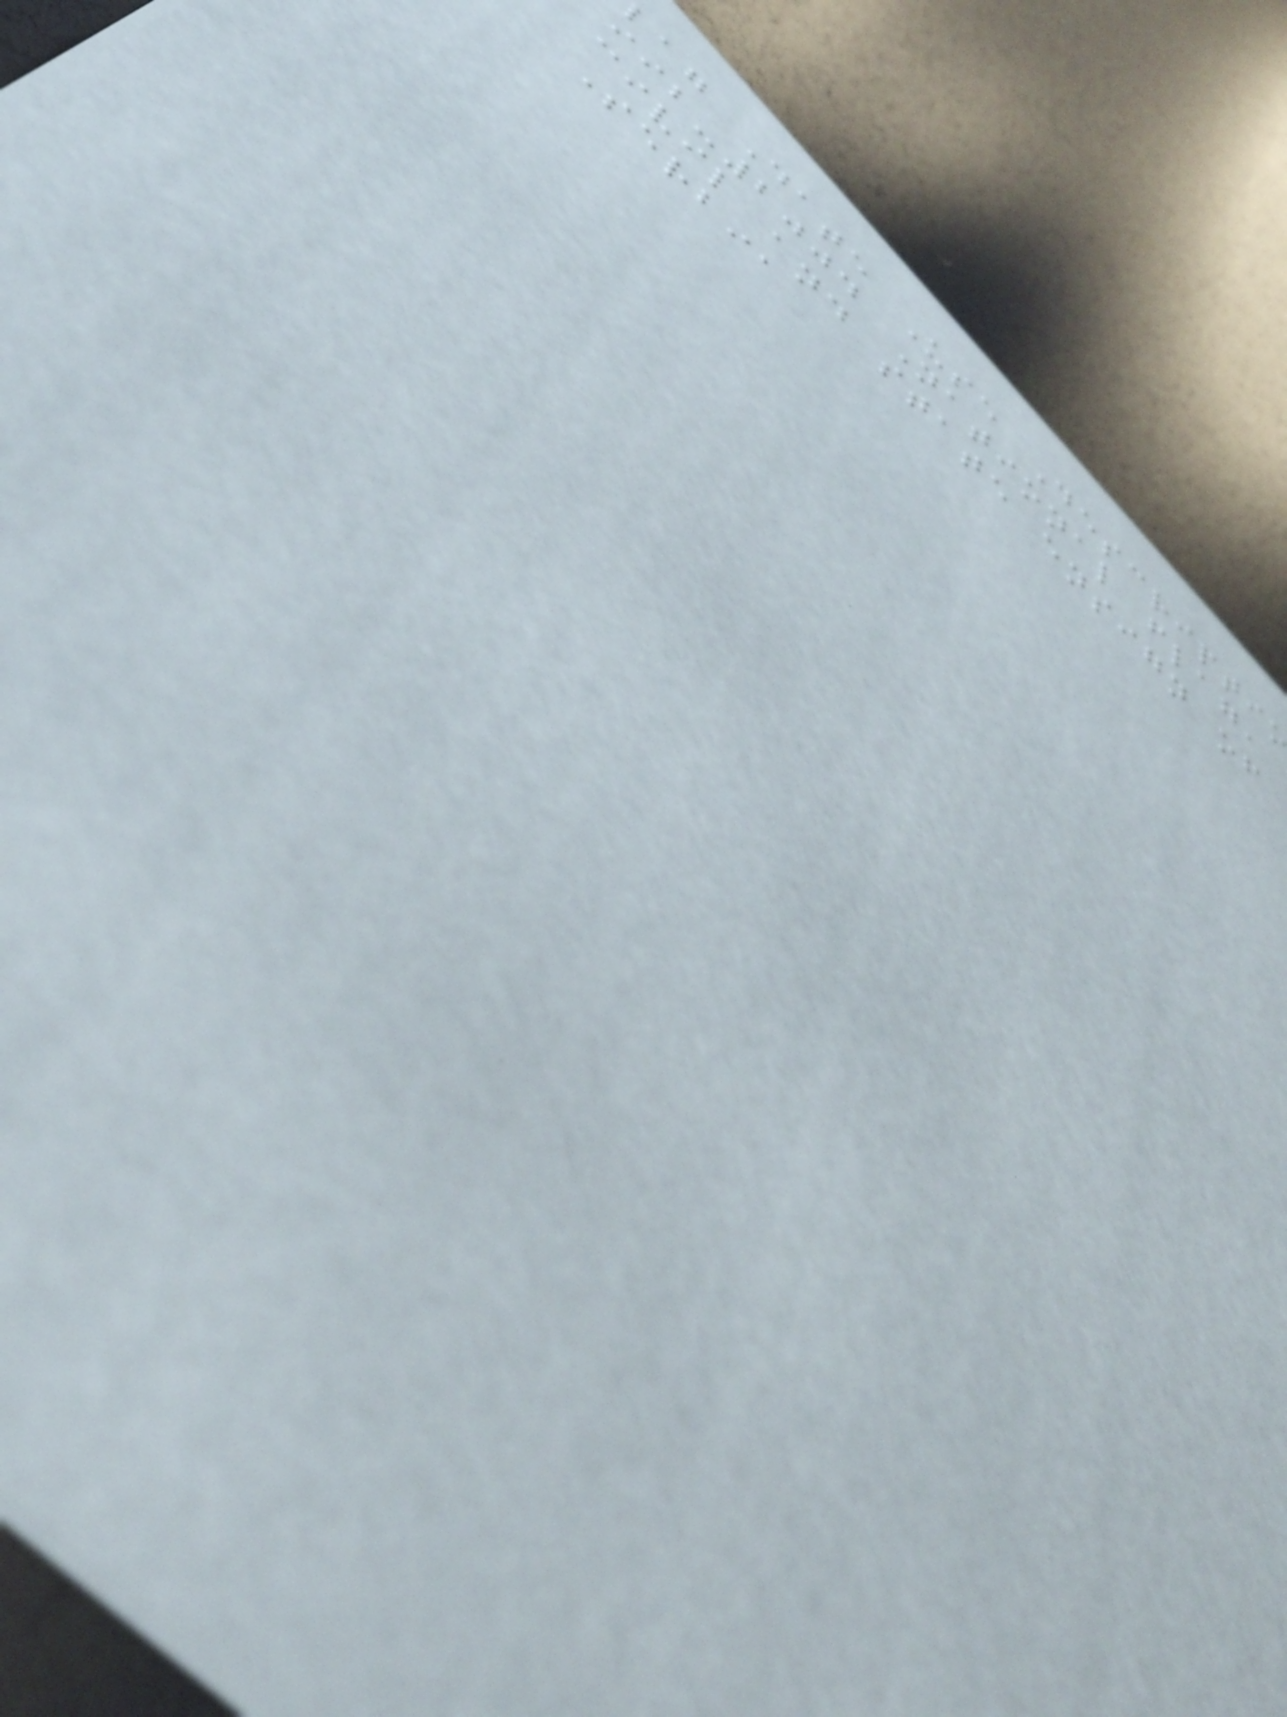lag Date Use Descripti
-2004 National flag,
civil and state ensign of
Serbia
